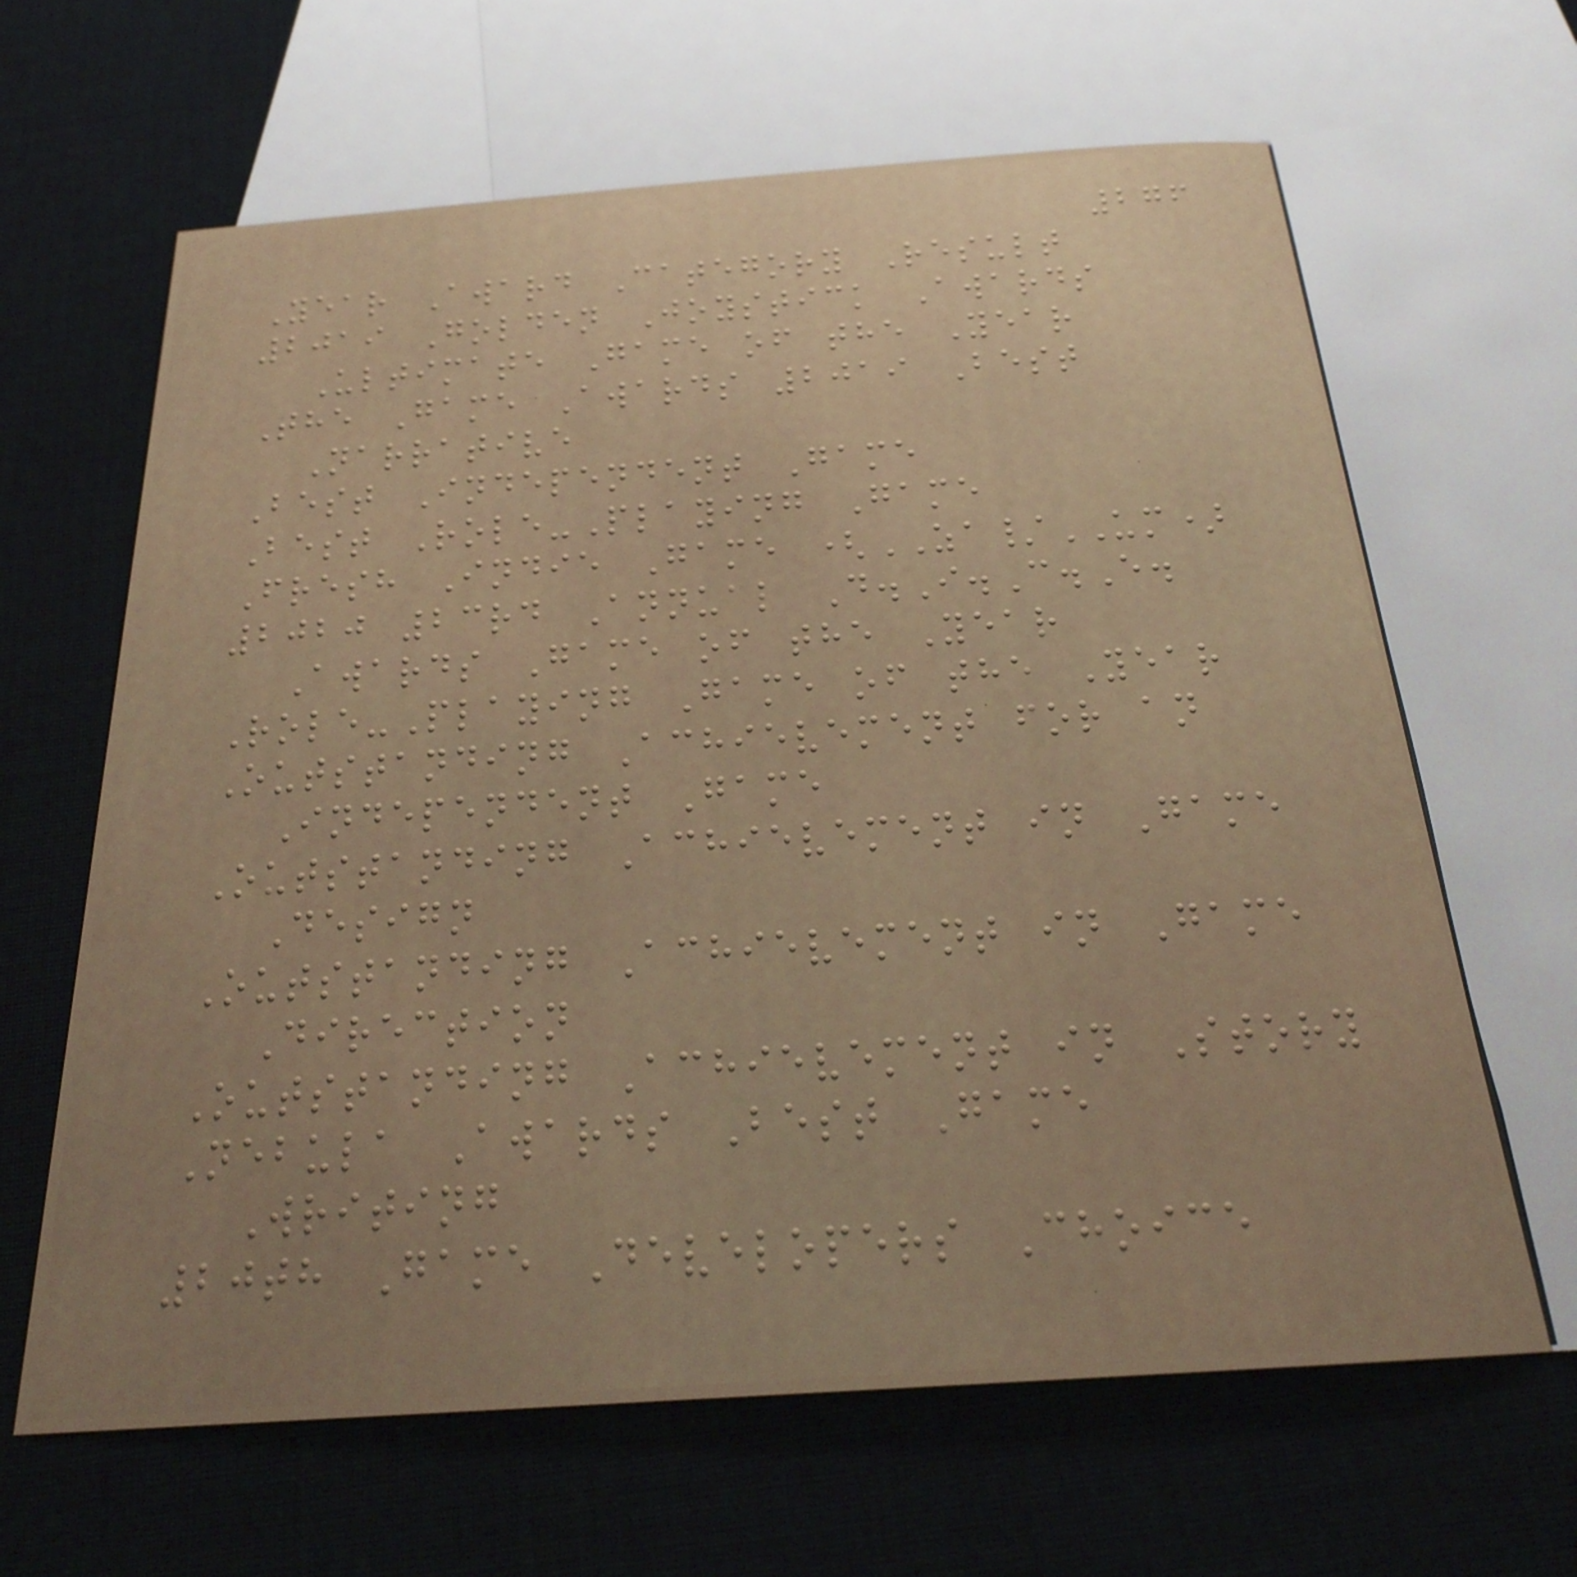276
Year Award Category Result
2019 Golden Joystick Awards
Ultimate Game of the Year
The Game Awards 2019 Best
Narrative
Best Independent Game
Best Role-Playing Game
Fresh Indie Game (ZA/UM)
2020 23rd Annual D.I.C.E.
Awards Game of the Year
Role-Playing Game of the Year
Outstanding Achievement for an
Independent Game
Outstanding Achievement in Game
Design
Outstanding Achievement in Game
Direction
Outstanding Achievement in Story
Nebula Awards Best Game
Writing
20th Game Developers Choice
